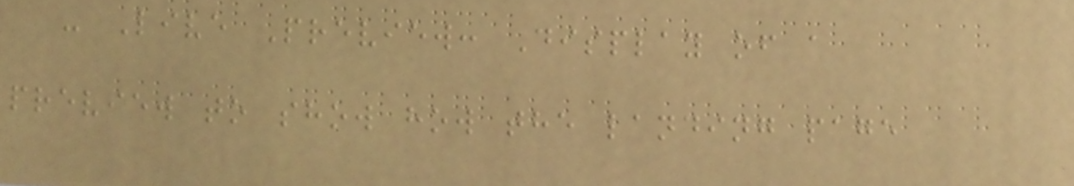- Live Preview: Display of a
preview to show how the landing page
